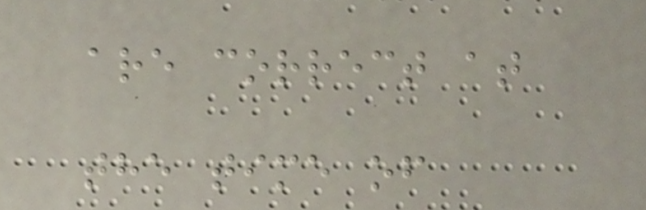are correct at
the time of
